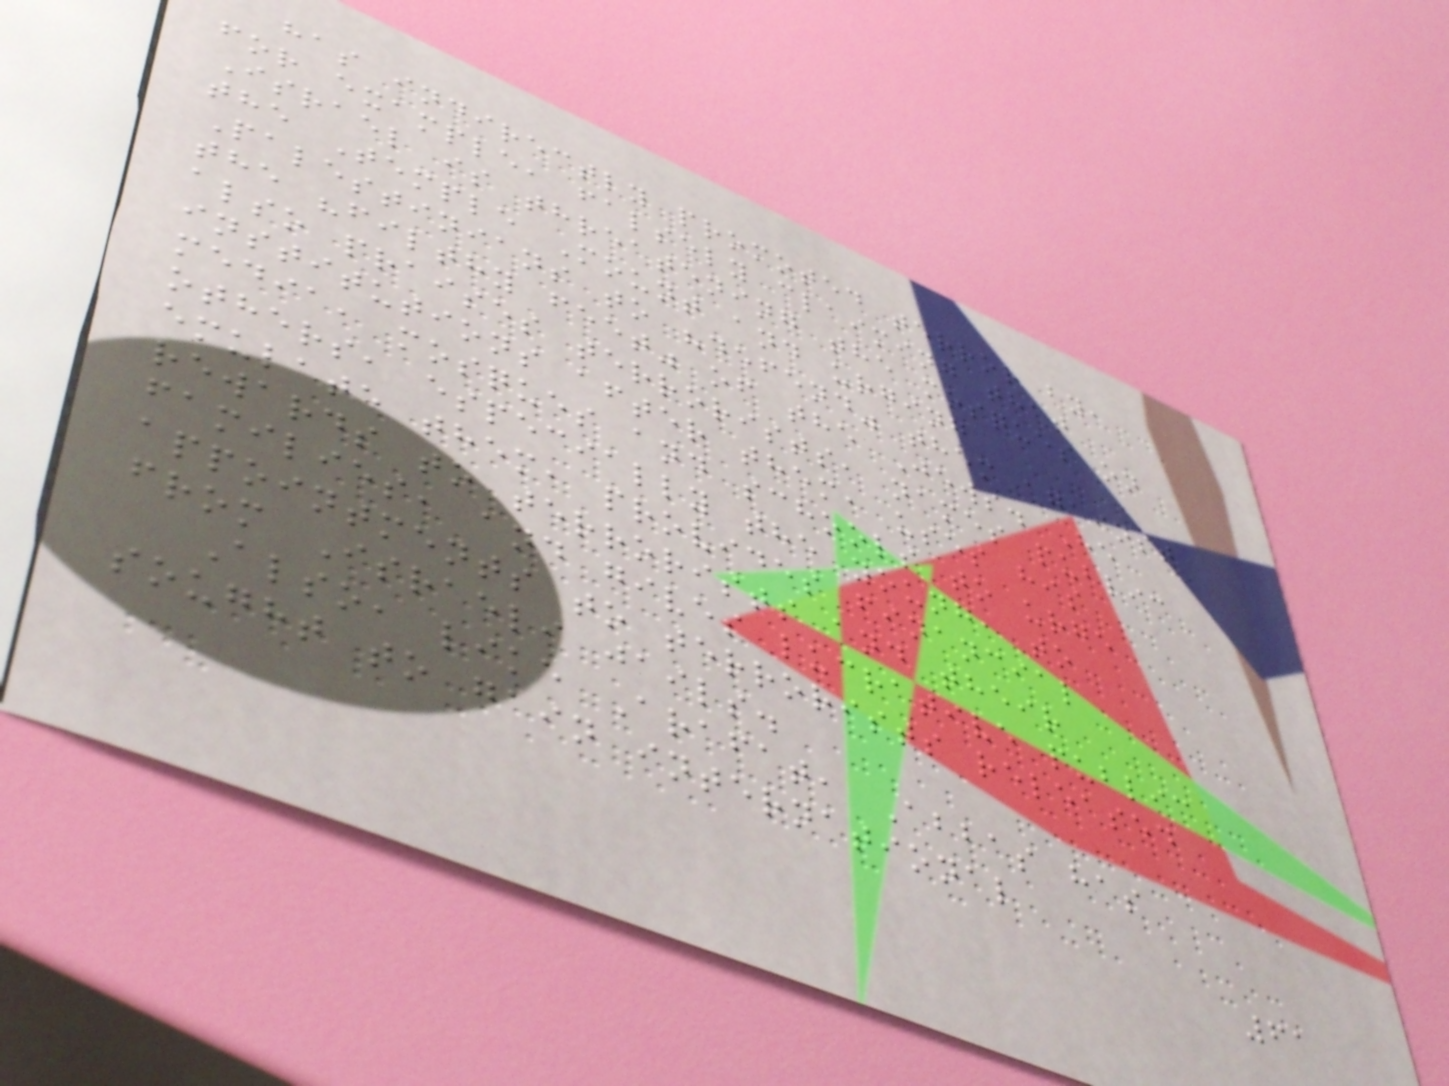has indirectly promoted terror by,
for example, falsely claiming that
Israel is threatening the mosques on
the Temple Mount and urging
Palestinians to "defend" them against
the "filthy feet" of the Jews. He
also praises terrorists, names public
institutions after them, uses his
media, mosques and schools to urge
others, especially the young, to
emulate them, provides financial
rewards to terrorists and their
families, and gives lucrative public
appointments to terrorists released
from Israeli jails.
Also, like Arafat, Abbas has
sought to gain international
61
